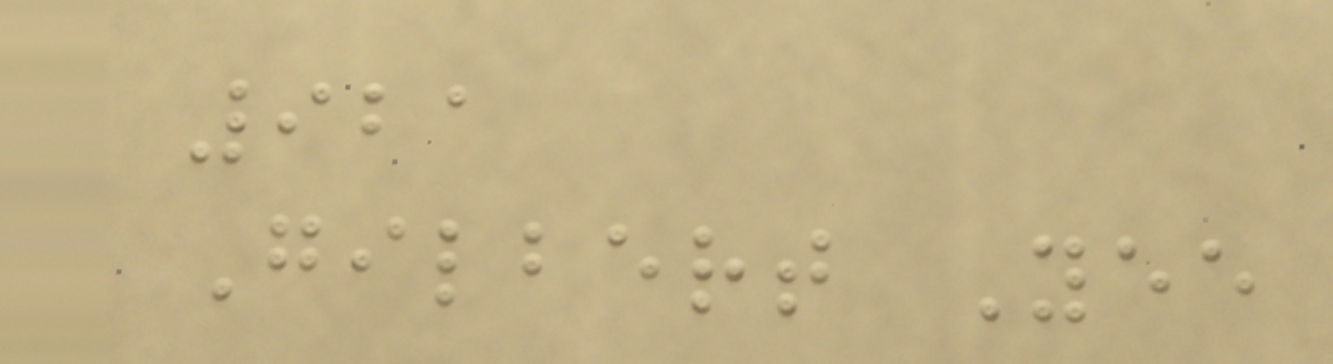921
Gilbert Yee
